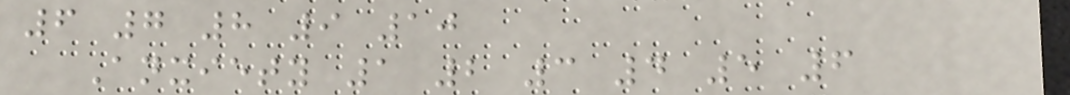6 7 8 9 10
Anxiety 1 2 3 4 5 6
